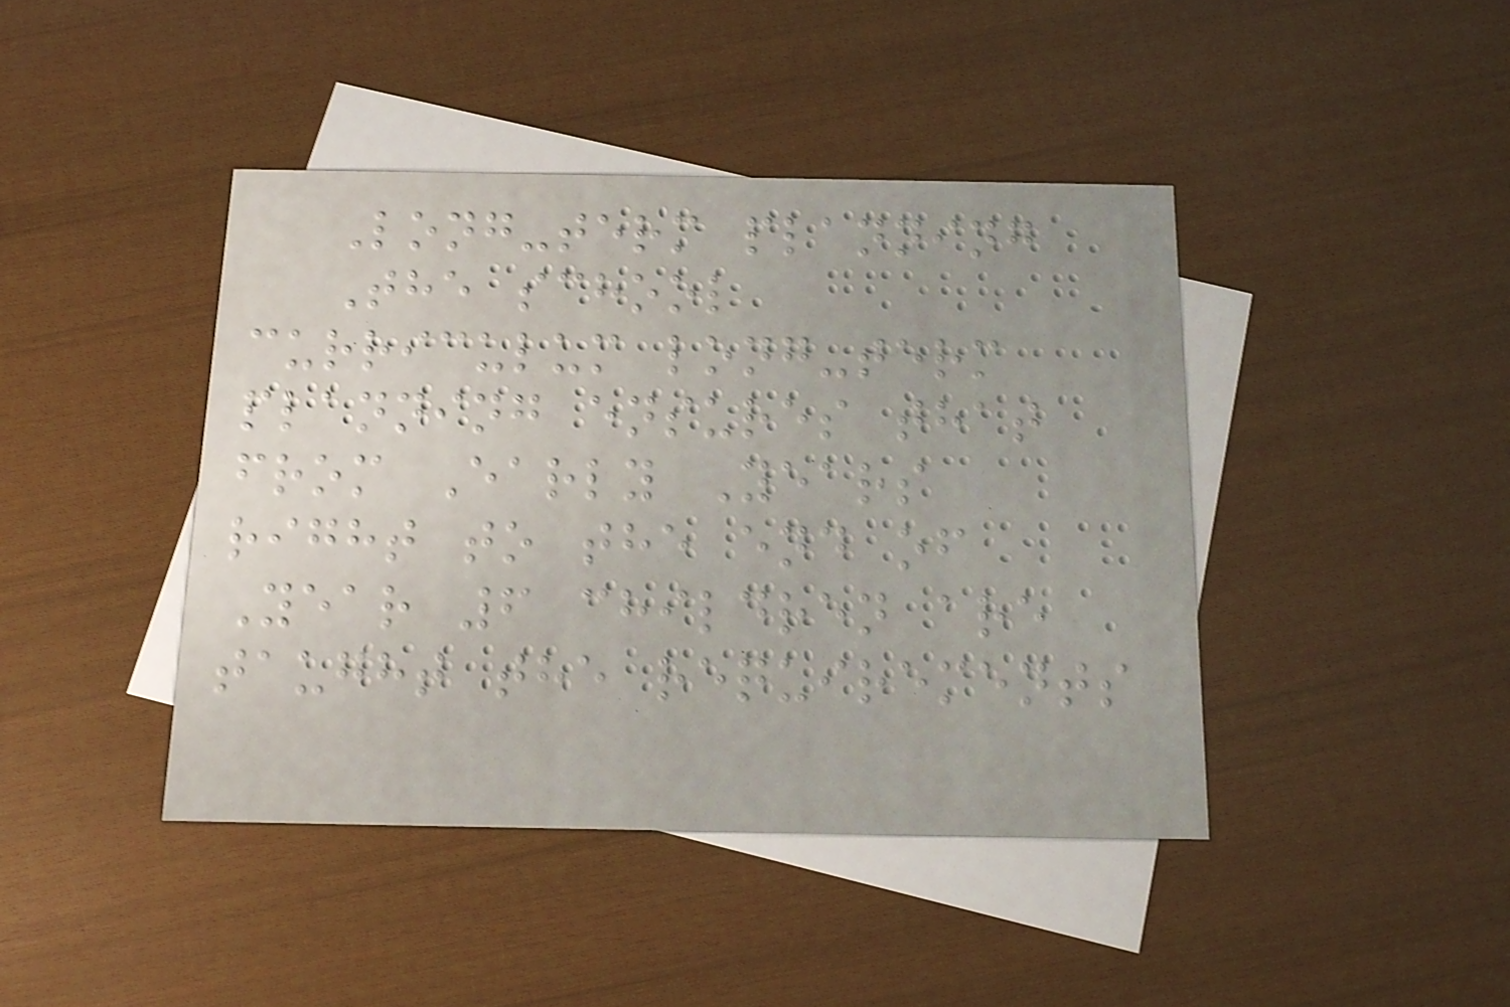Long-term planning
The school
curriculum long-term
planning ensures that
from Early Years
right to the end of
Year 6 children are
taught the requirements
